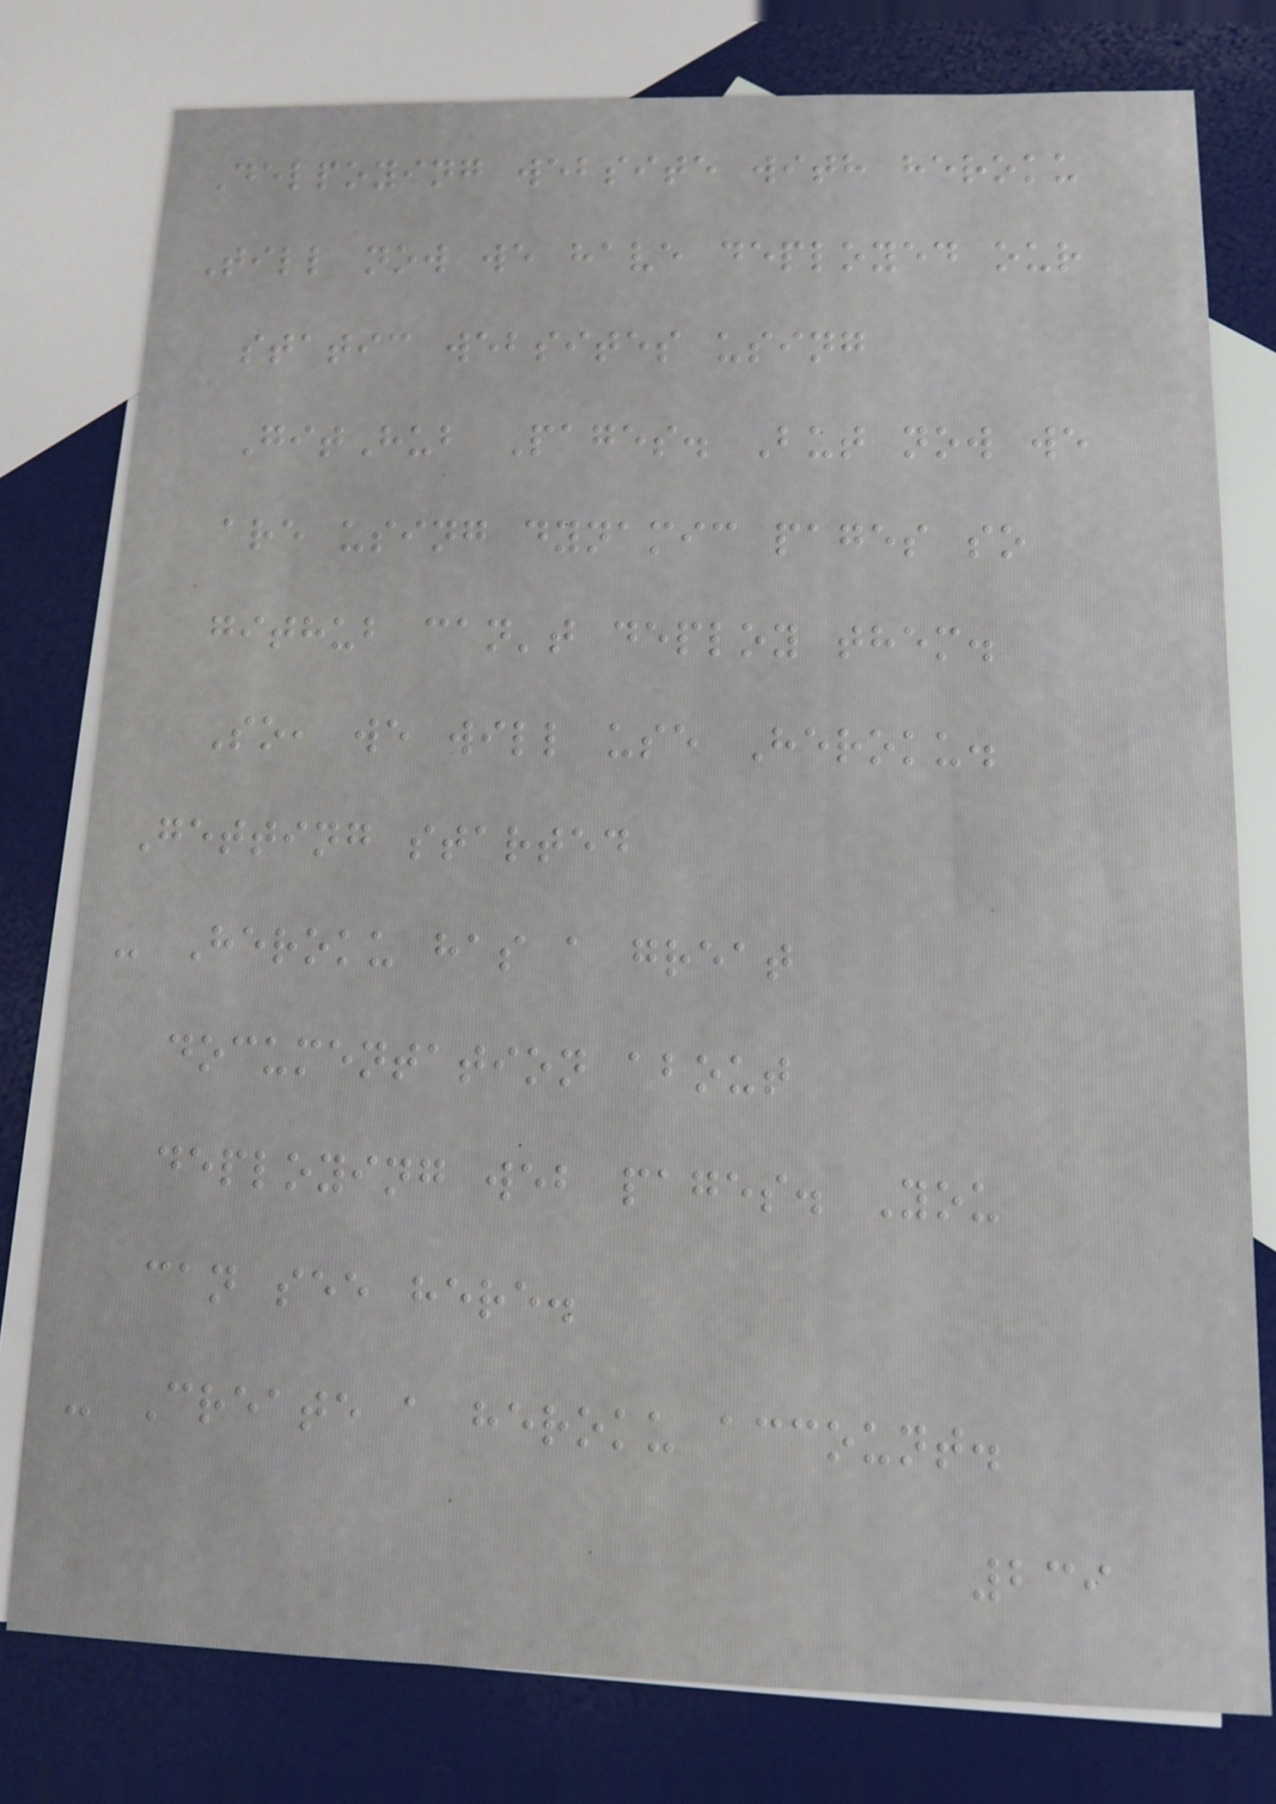Delpoying website with heroku
Till now we have deployed our
static websites using
GitHub Pages. But now we
are using dynamic pages so
github can't deploy them.
So, we will use Heroku.
Getting started
- Heroku has a great
documentation about
deploying web pages. You
can see here.
- Create a heroku account.
239
